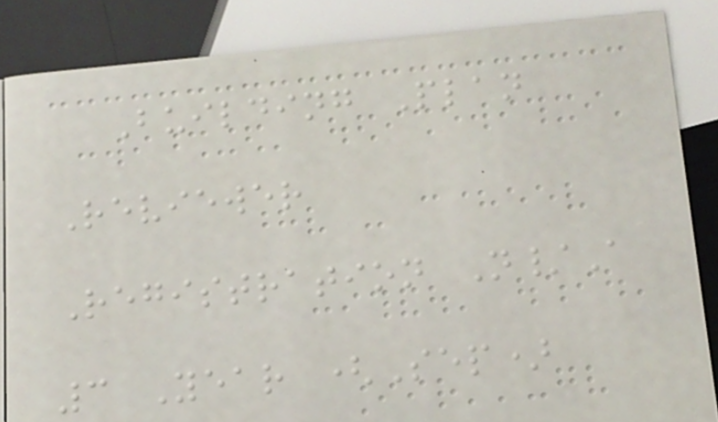Building Plan
Reviewer
Registration N/A
3 Year (Sep)
